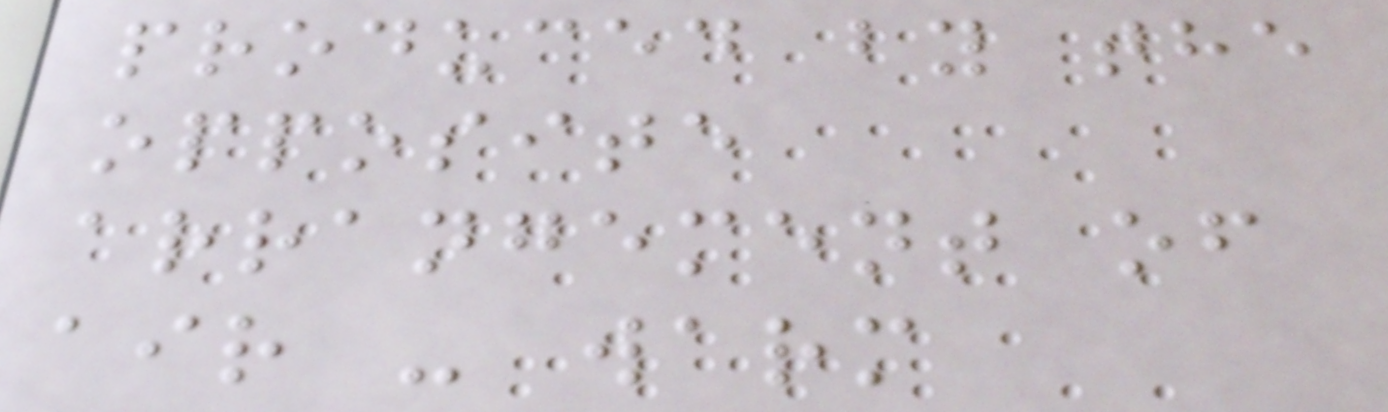produced by the
opposite
arrangement of
air - warm
